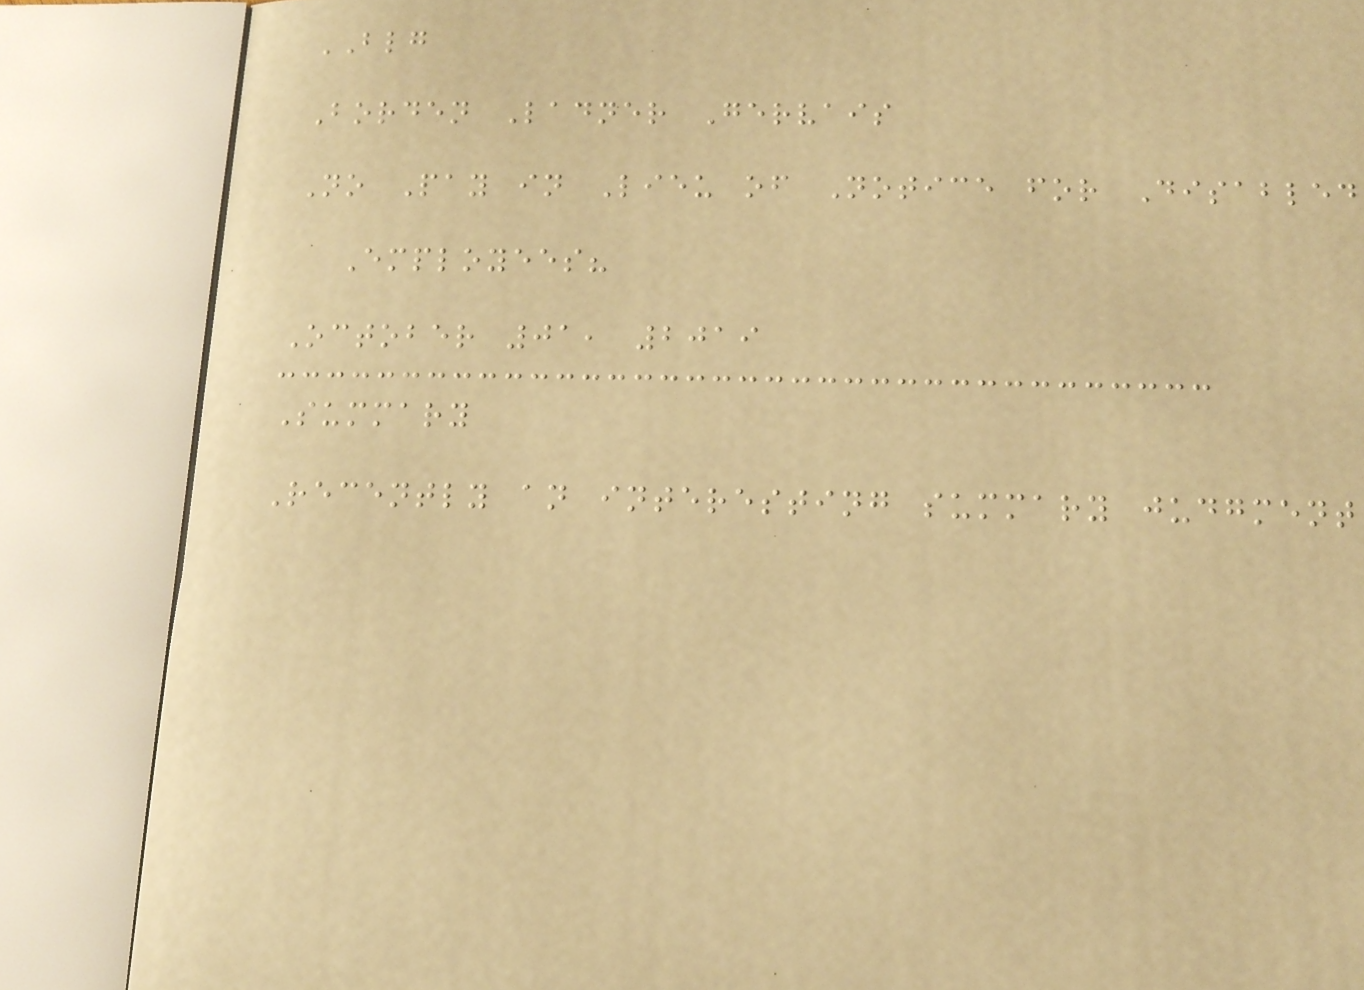BLG
Borden Ladner Gervais
No Pay in Lieu of Notice for Disabled
Employees?
October 01, 2019
Summary
Recently an interesting summary judgment
